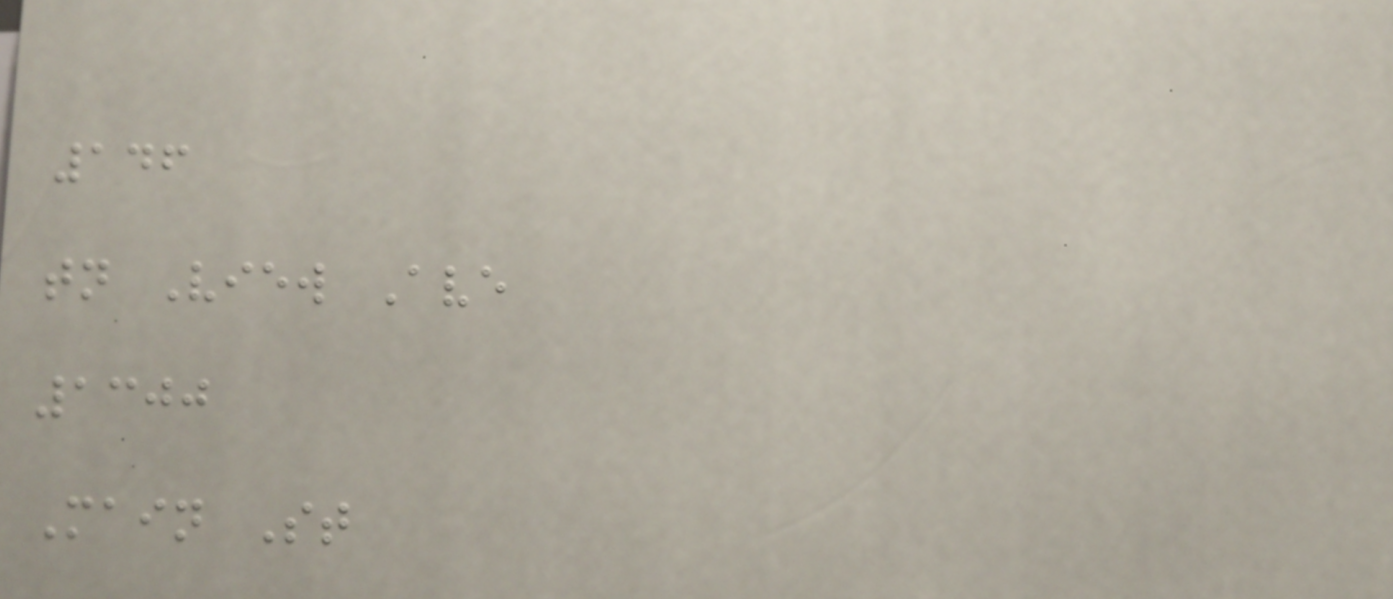146
tn View Ave
1300
Main St
